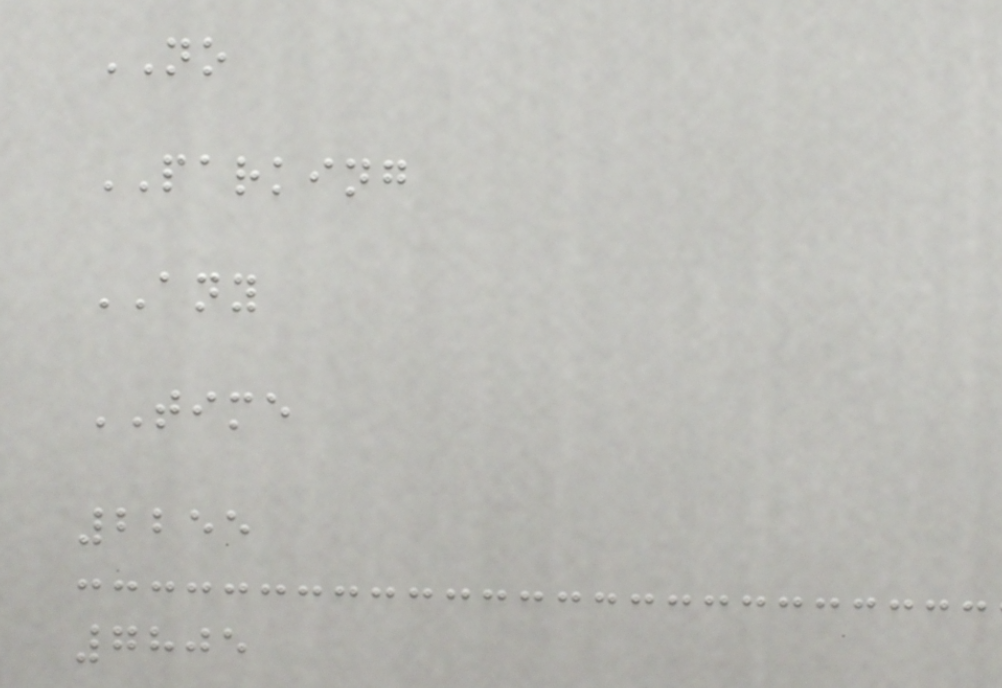NO
PARKING
ANY
TIME
2255
7805
